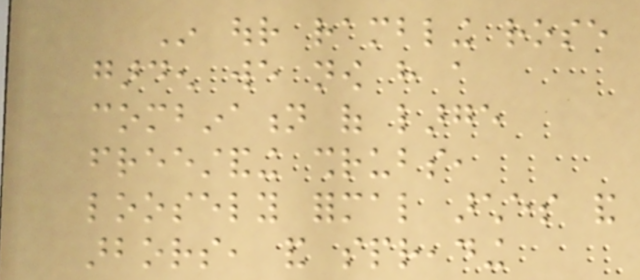In our rambling rose
garden we now have a
combination of large
freestanding shrubs,
loosely formal arches and
arbors, and spreading
